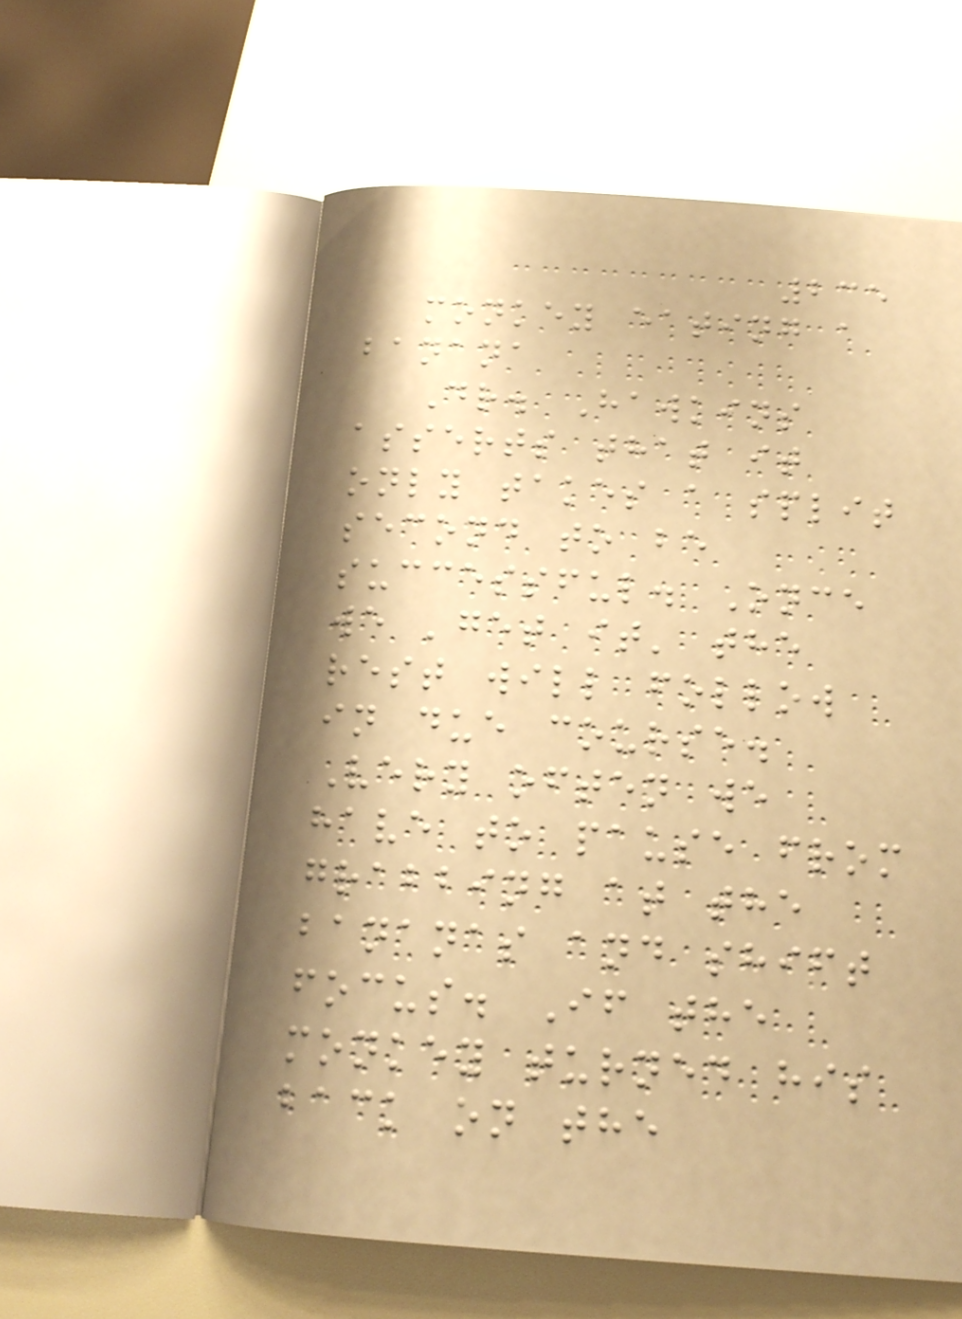235
monkey eating a
banana
Dr. Hawkins
asserts that it
only takes a split
second to be
successful. Once
we 'get it' the
rest will follow
in due course.
Very often we
have to pause from
grabbing at the
bananas and shift
focus. If the
monkey turned his
back on the
